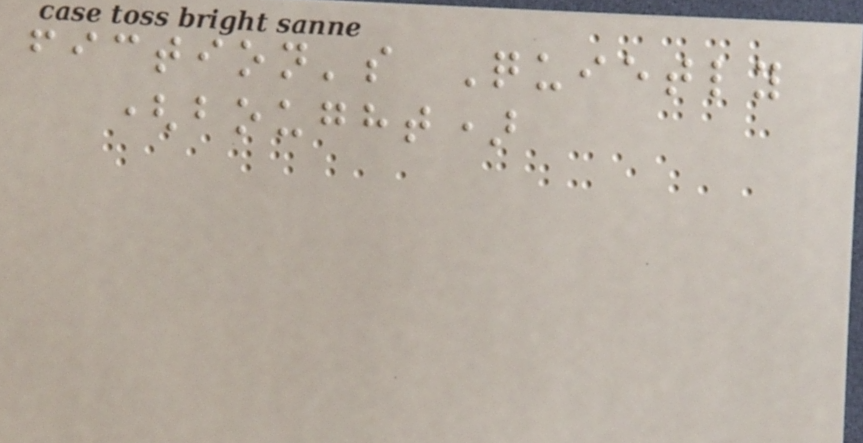fiction's Quietly
(bought)
